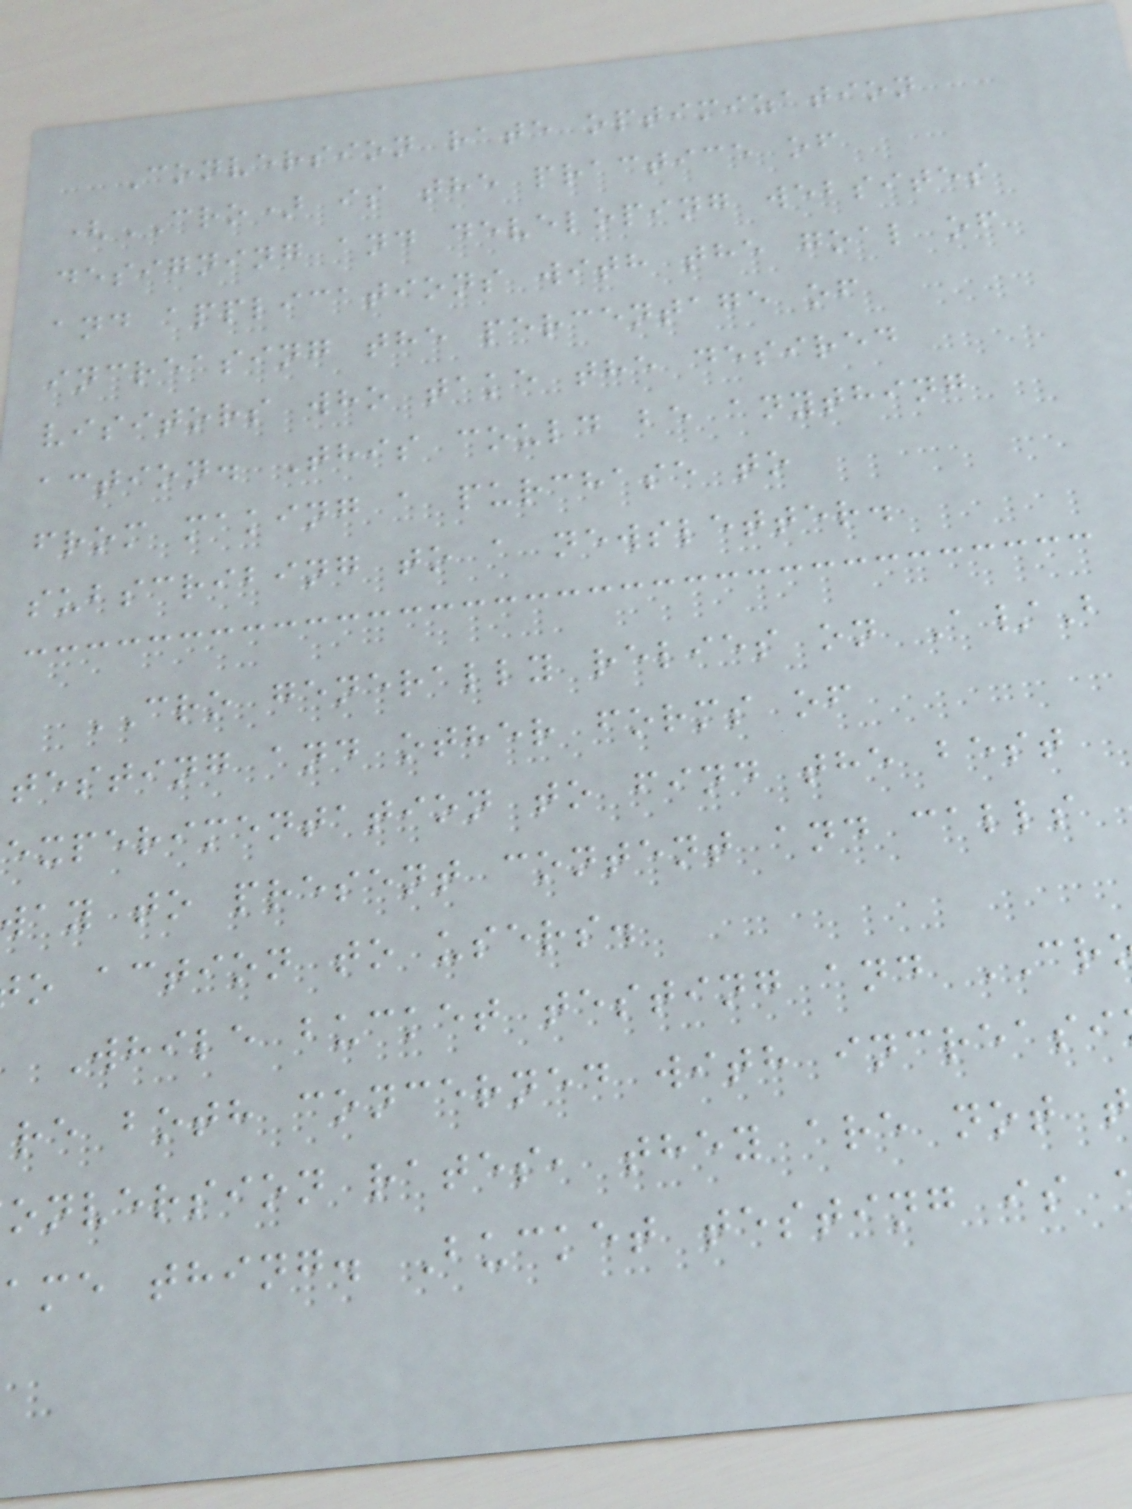Conversion rate optimization
(CRO) is the practice of
designing and developing websites
and applications with the goal of
increasing the percentage of
visitors who take the desired
action. This could be anything
from making a purchase to
subscribing to a newsletter.
CRO generally relies on A/B
testing and other forms of
experimentation to find the best
ay to present content and calls
o action to users.
While bucket testing and CR
re both concerned with increasi
onversion rates, they are not t
ame thing. Bucket testing is
